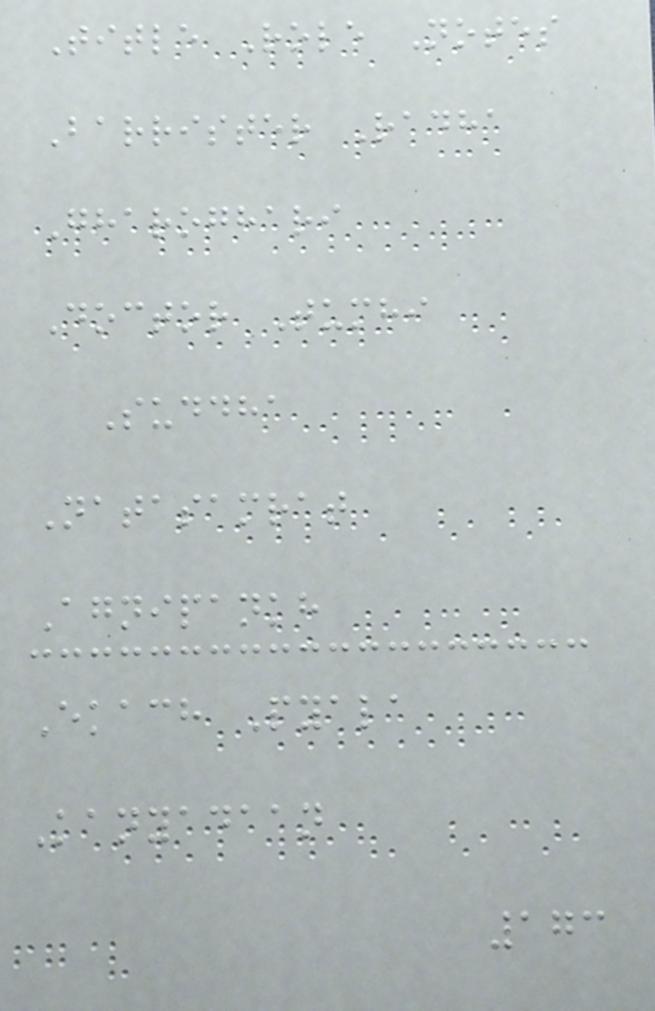Title Role Notes
Barrister Radha
Gharoghari
Doctor Tumhi
Suddha
Natasamrat
Agnipankh
Ekach Pyala
Kanyadaan
173
